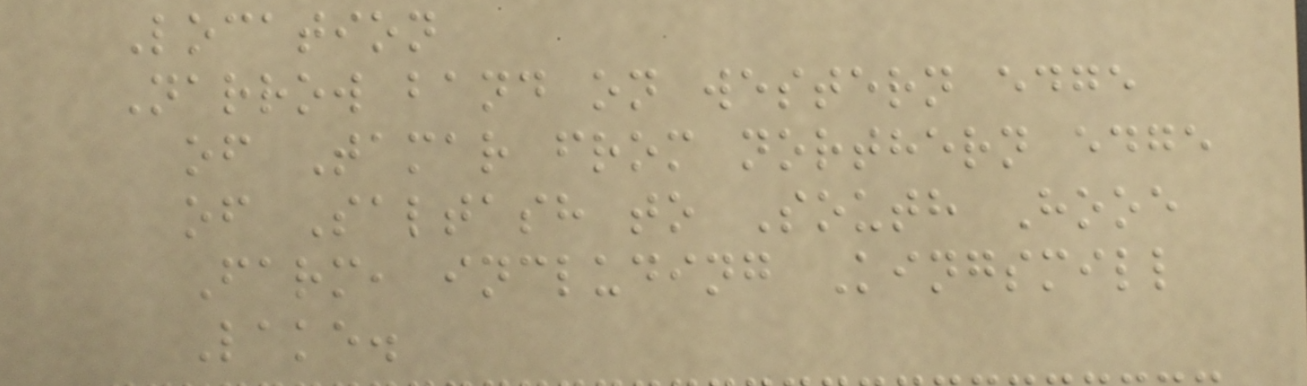Location
Narrow band on western edge
of Tamar from northern edge
of Saltash to South Hooe
Farm, including Kingsmill
Lake.
